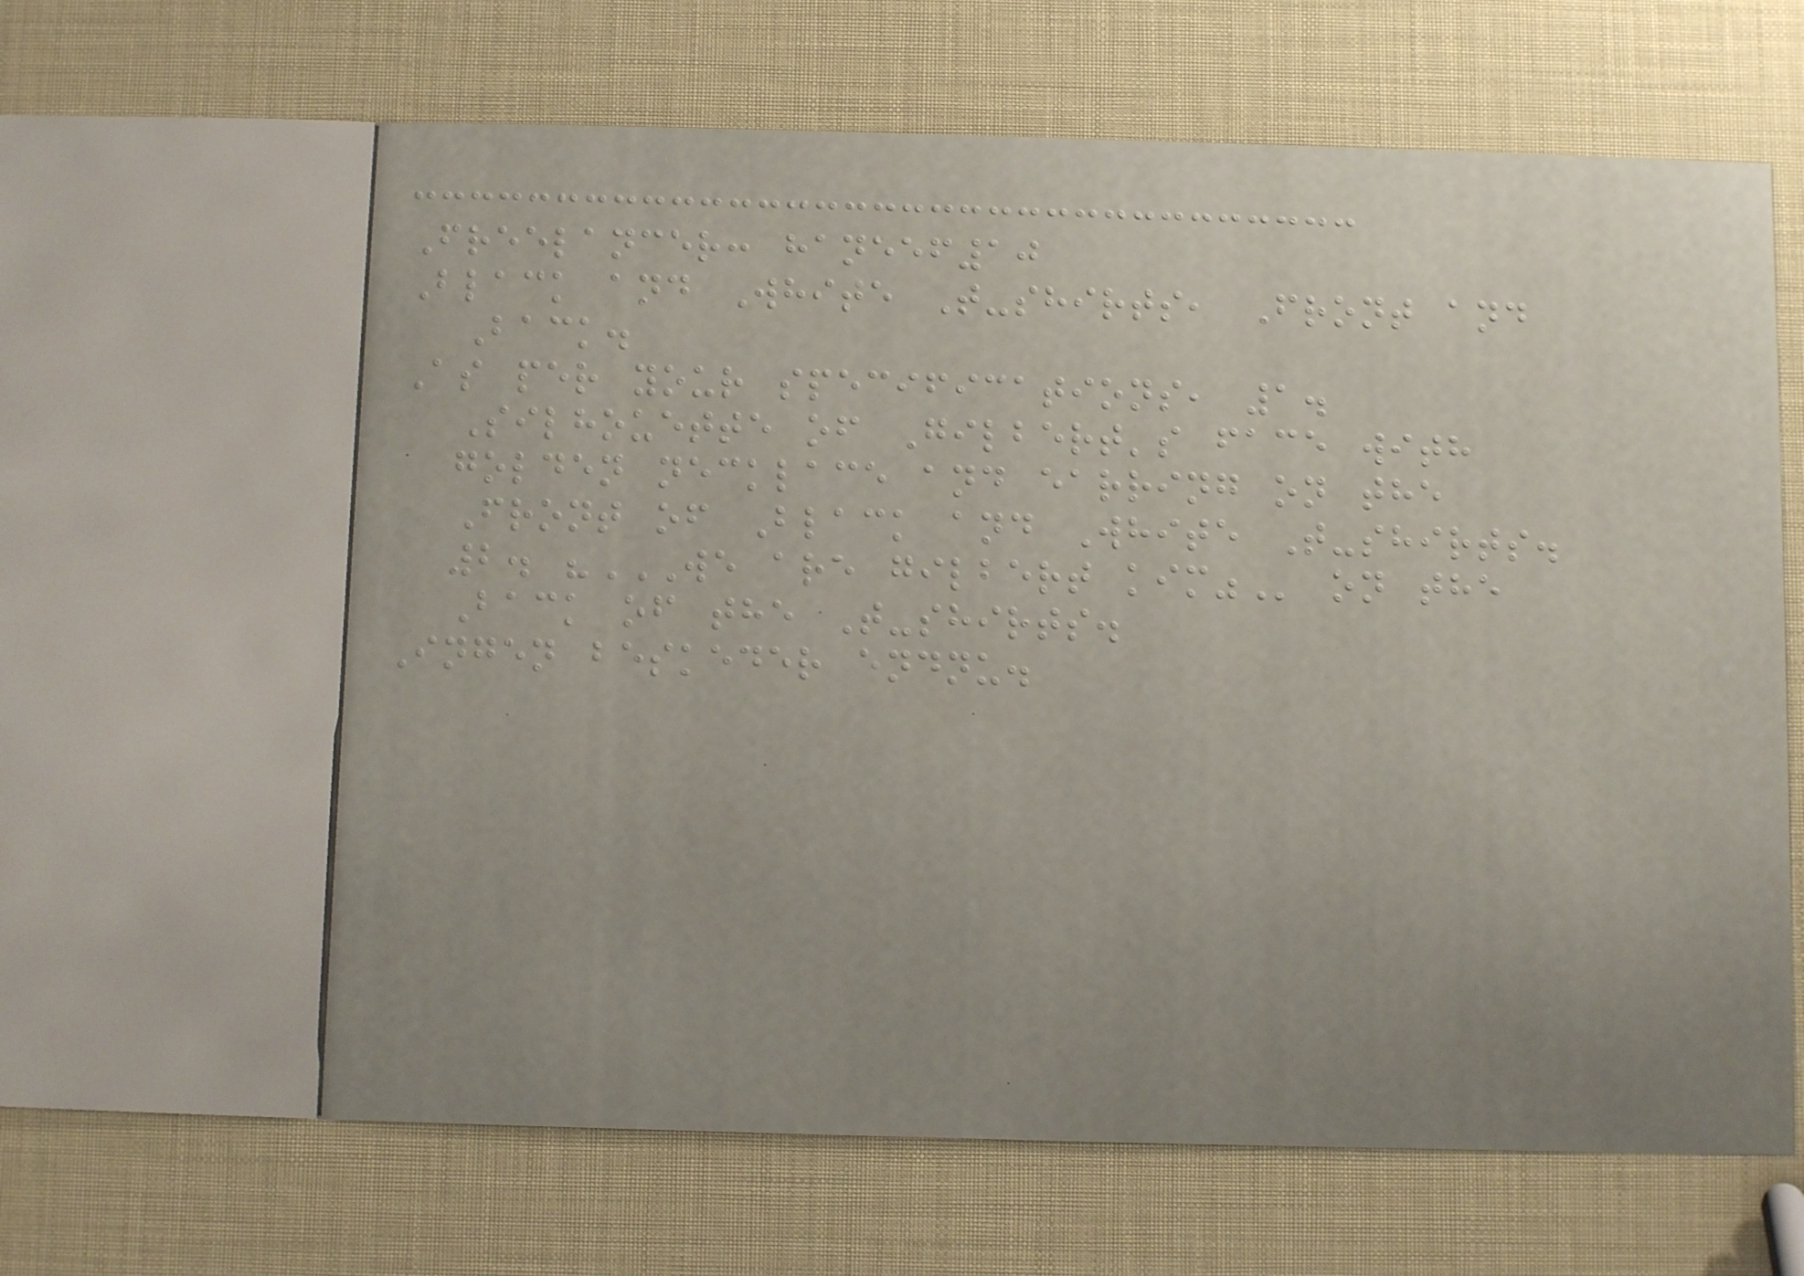Freelancer: haneef10
Black and White T-shirts, Front and
Back.
As per your specifications, 1.
Silhouette of Gilbert's face with
golden necklace and earring on the
Front of Black and White T-shirts.
2. "WE ARE GILBERT KIM" on the
Back of the T-shirts.
Ingen beskeder endnu.
